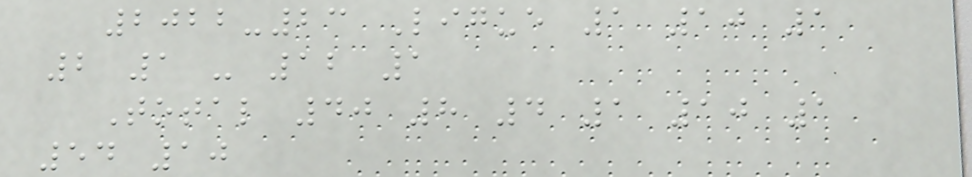2022-23 Ligue 1 10 1
2 1 - 12 1
Total 40 8 4 1 10 1
54 10
